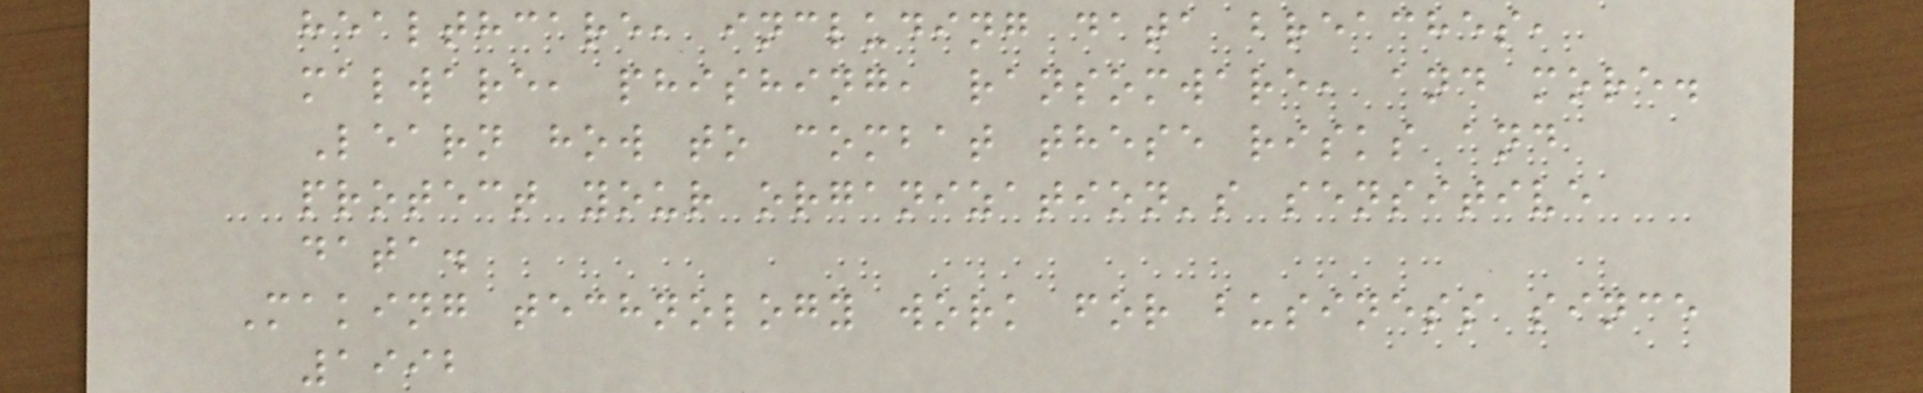healthcare, including data breaches,
malware, phishing, ransomware, and more.
Learn how to combat these risks and
protect your organization's sensitive
data.
Making technology work for business since
1992
